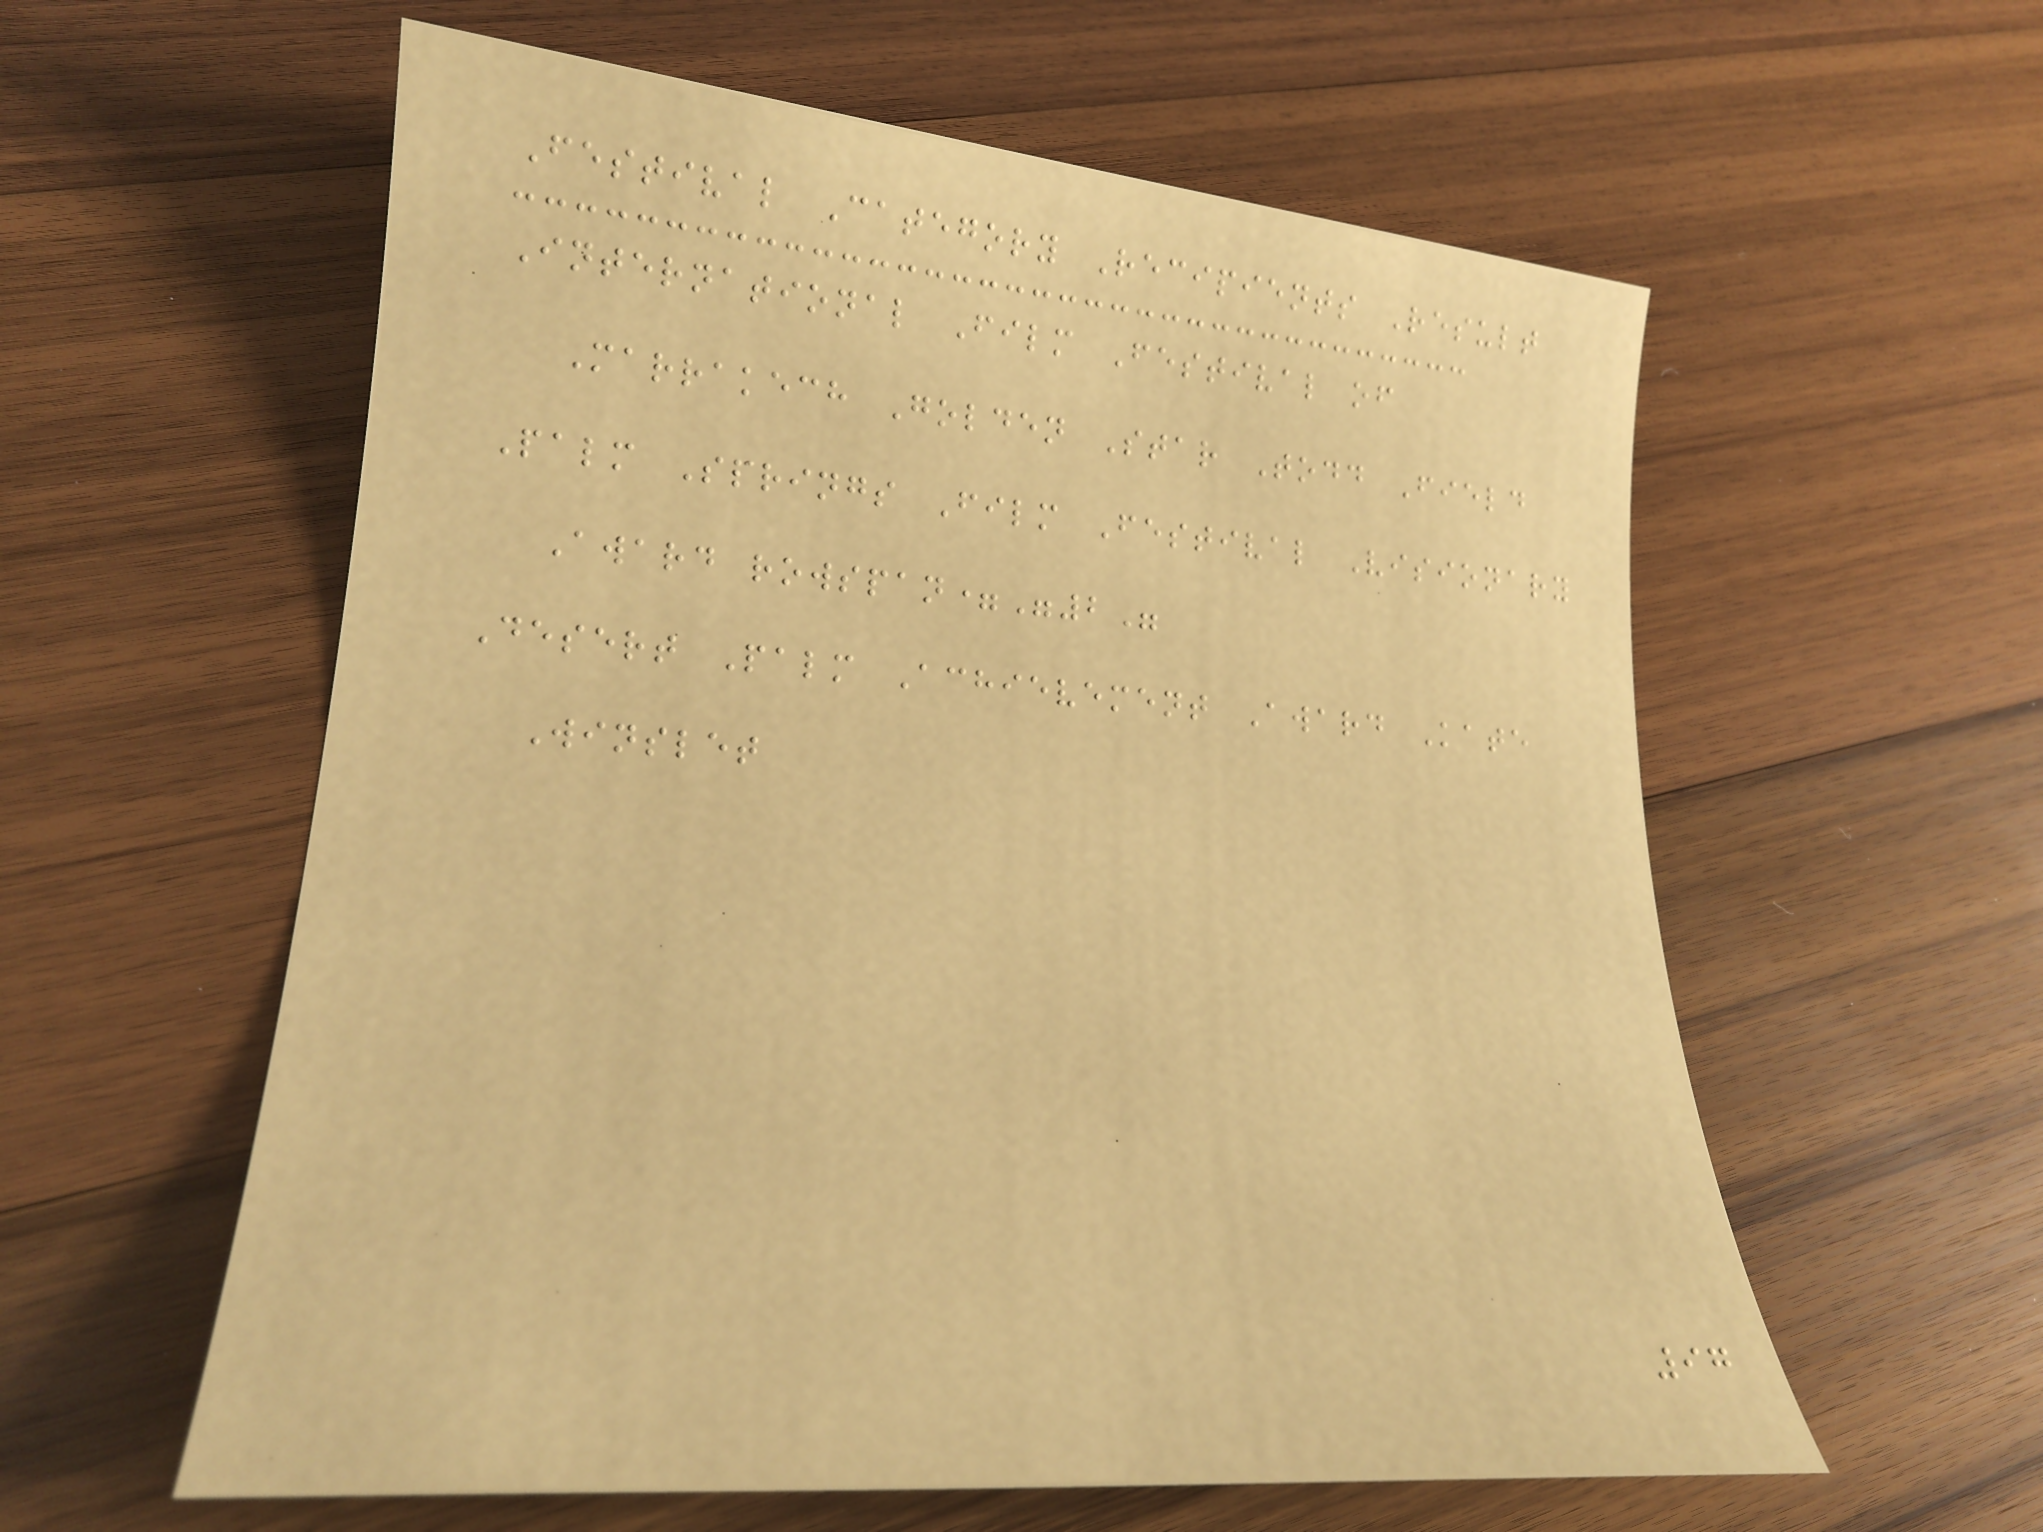Festival Category Recipients Result
International Film Festival of
Marrakech Golden Star Todd Field
Palm Springs Film Festival Visionary
Award rowspan="2"
Desert Palm Achievement Award Kate
Winslet
97
